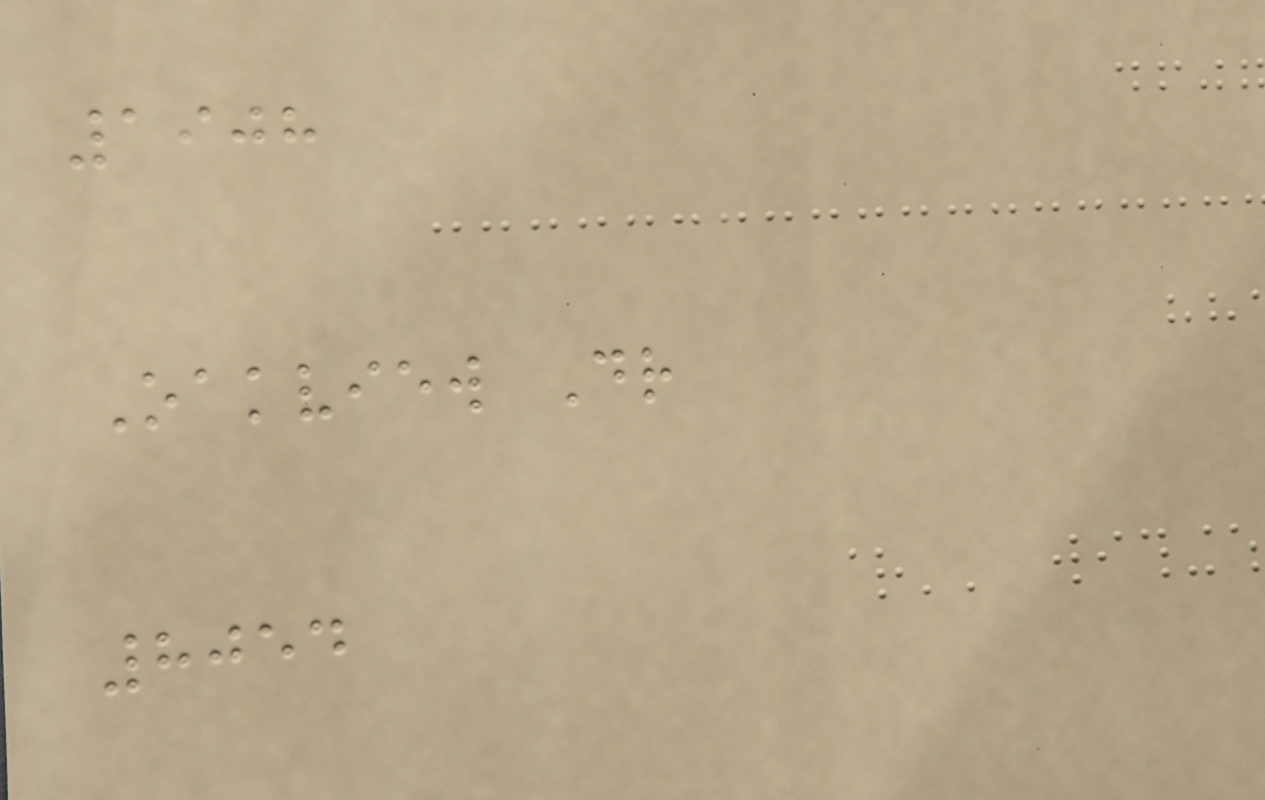1908
Oakview Dr
8054
